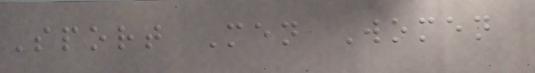Sport Men Women
